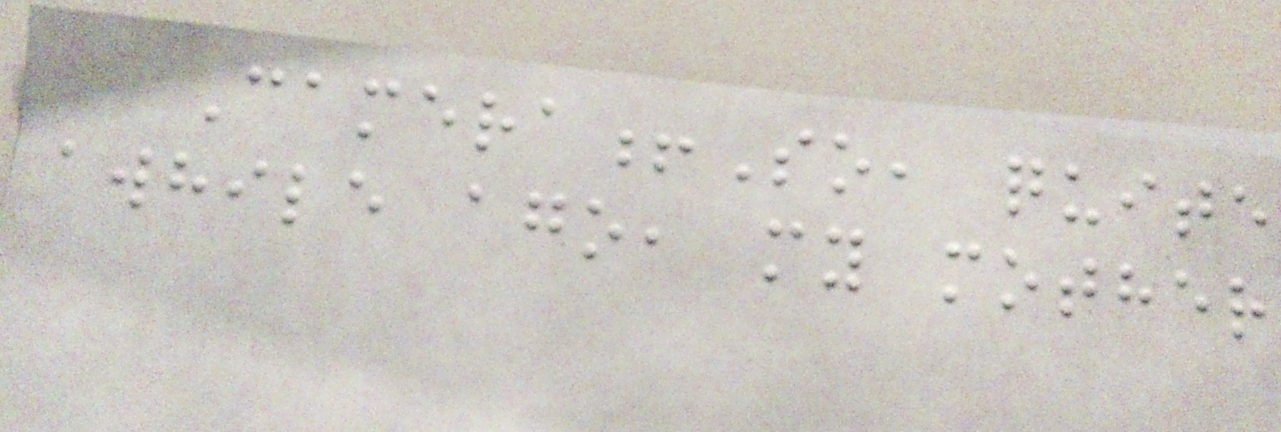Camera!So, quite
awhile ago, my mother
